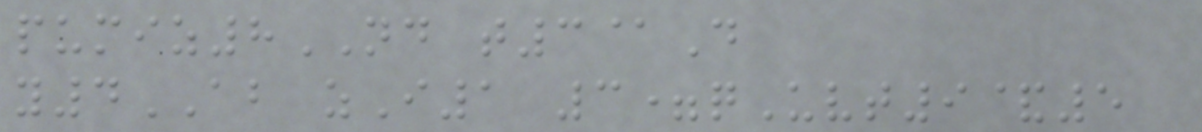pumiz8ND t3@D
y4AB zI1 3=qUvt9&5
